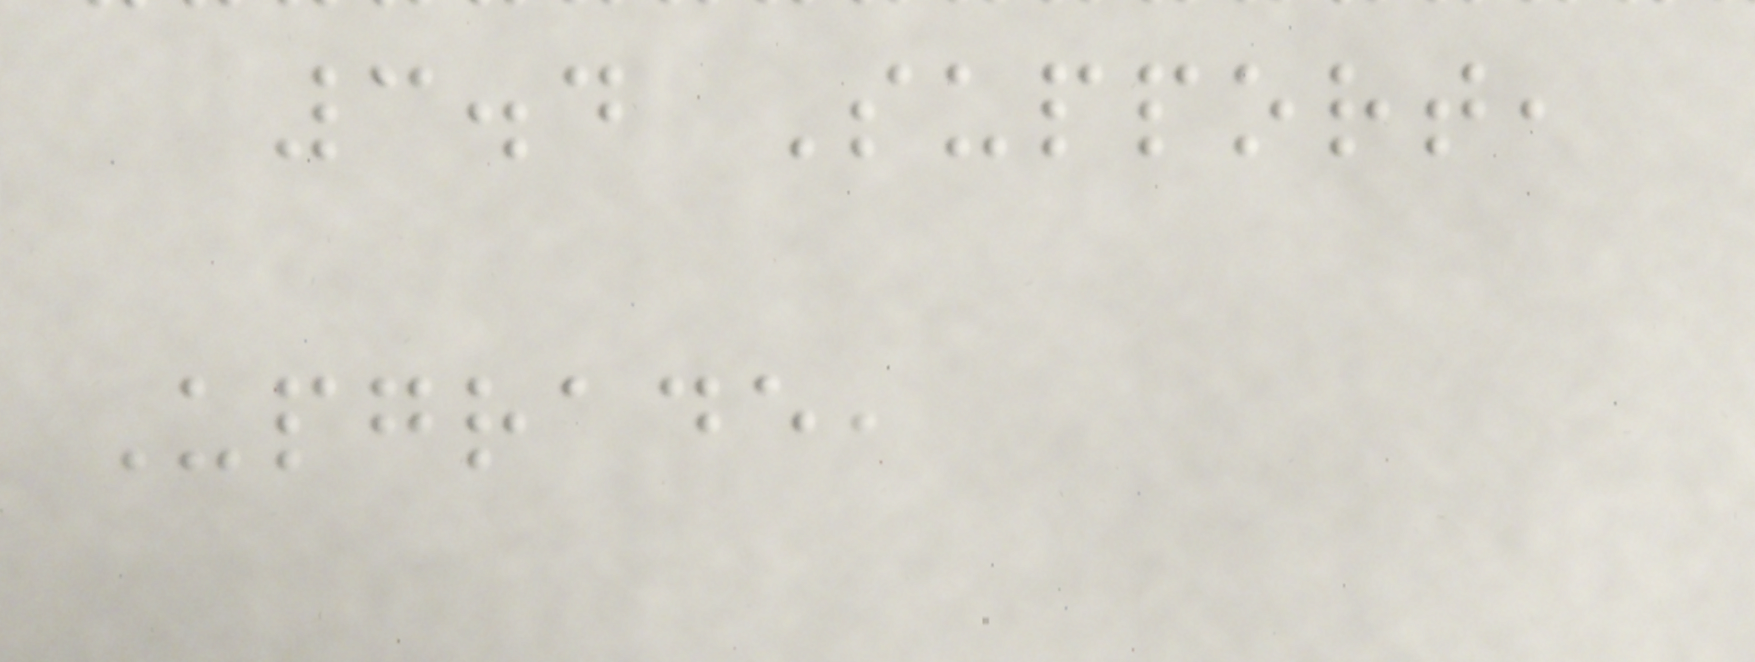3.4 Support,
Upgrade,
